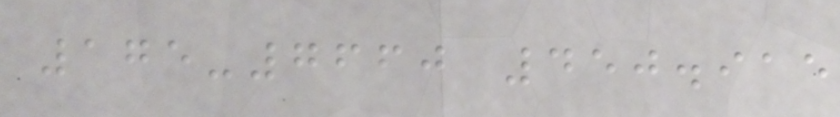175-7660 450.915
